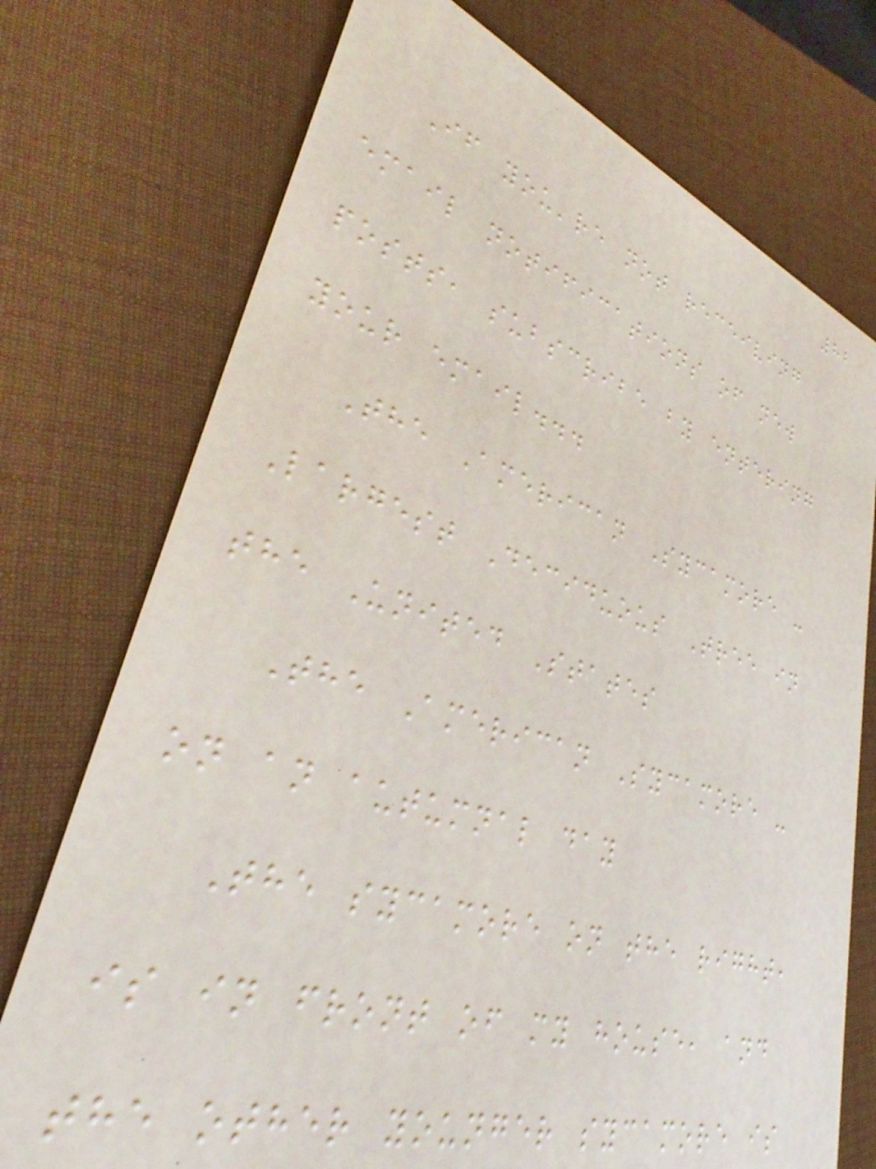82
If you're not receiving
email notifications of new
posts, subscribe by entering
your email...
The American Sycamore -
Largest Deciduous Tree in
the United States
The American Sycamore -
on an autumnal day
The sycamore on the right,
is in front of my house, and
the other younger sycamore is
